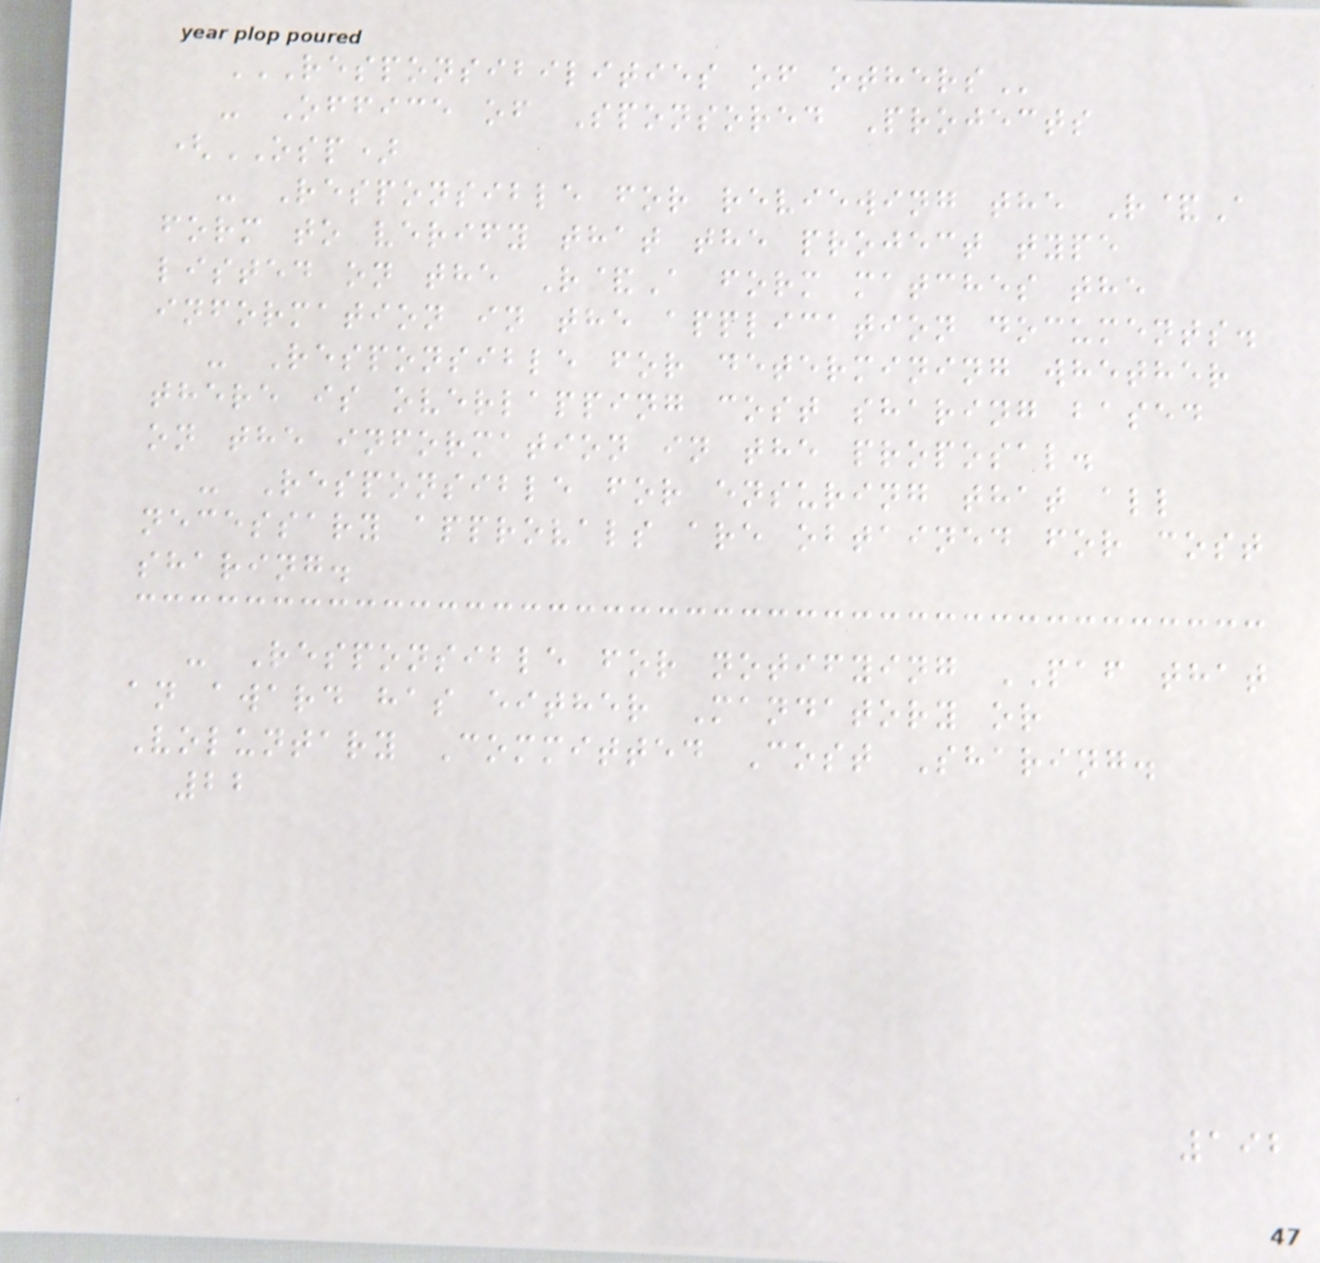RESPONSIBILITIES OF OTHERS
- Office of Sponsored Projects
(OSP)
- Responsible for reviewing the R&A
form to verify that the project type
listed on the R&A form matches the
information in the application documents.
- Responsible for determining whether
there is overlapping cost sharing based
on the information in the proposal.
- Responsible for ensuring that all
necessary approvals are obtained for cost
sharing.
- Responsible for notifying PAF that
an award has either Mandatory or
Voluntary Committed Cost Sharing.
22
192
